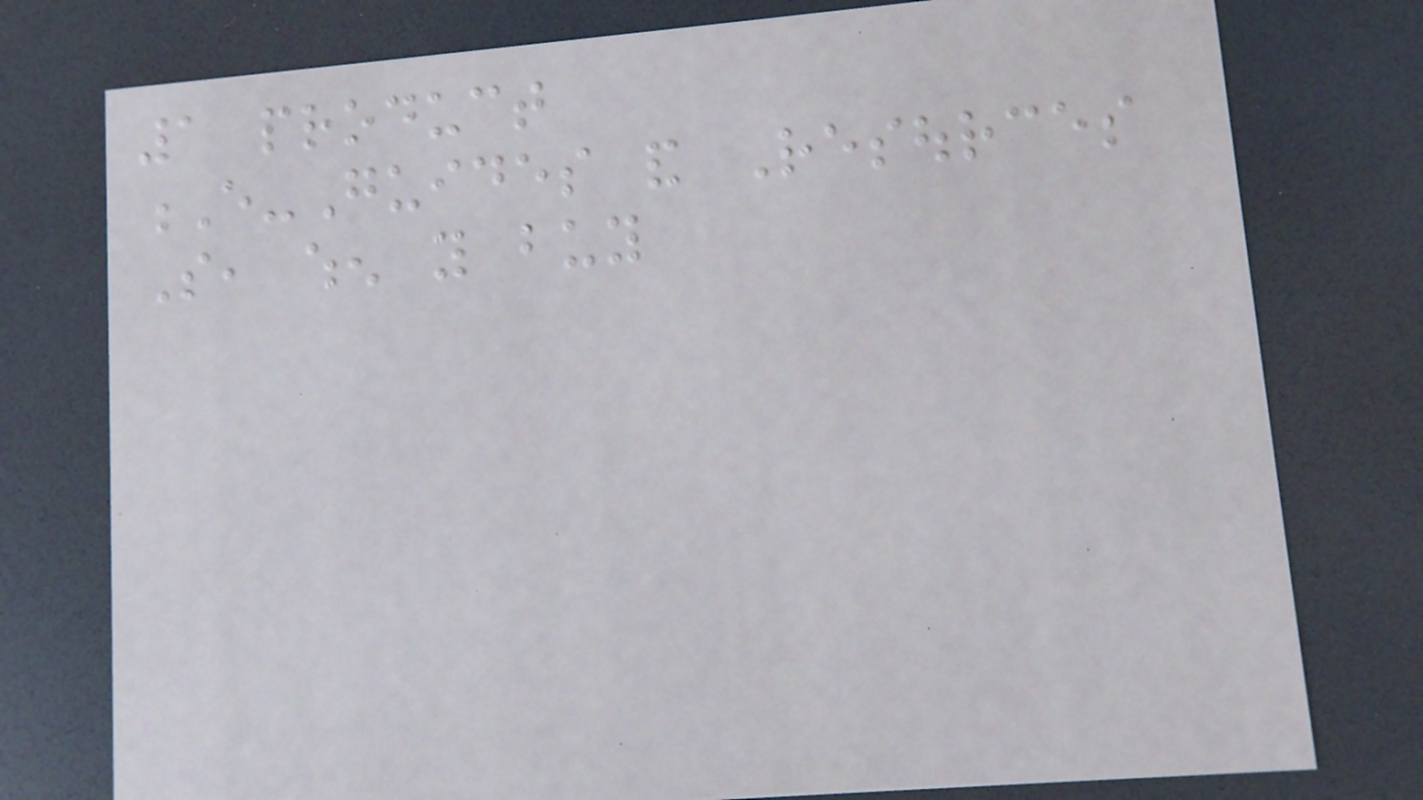1 product
E-Guides and Resources
So, when you buy
